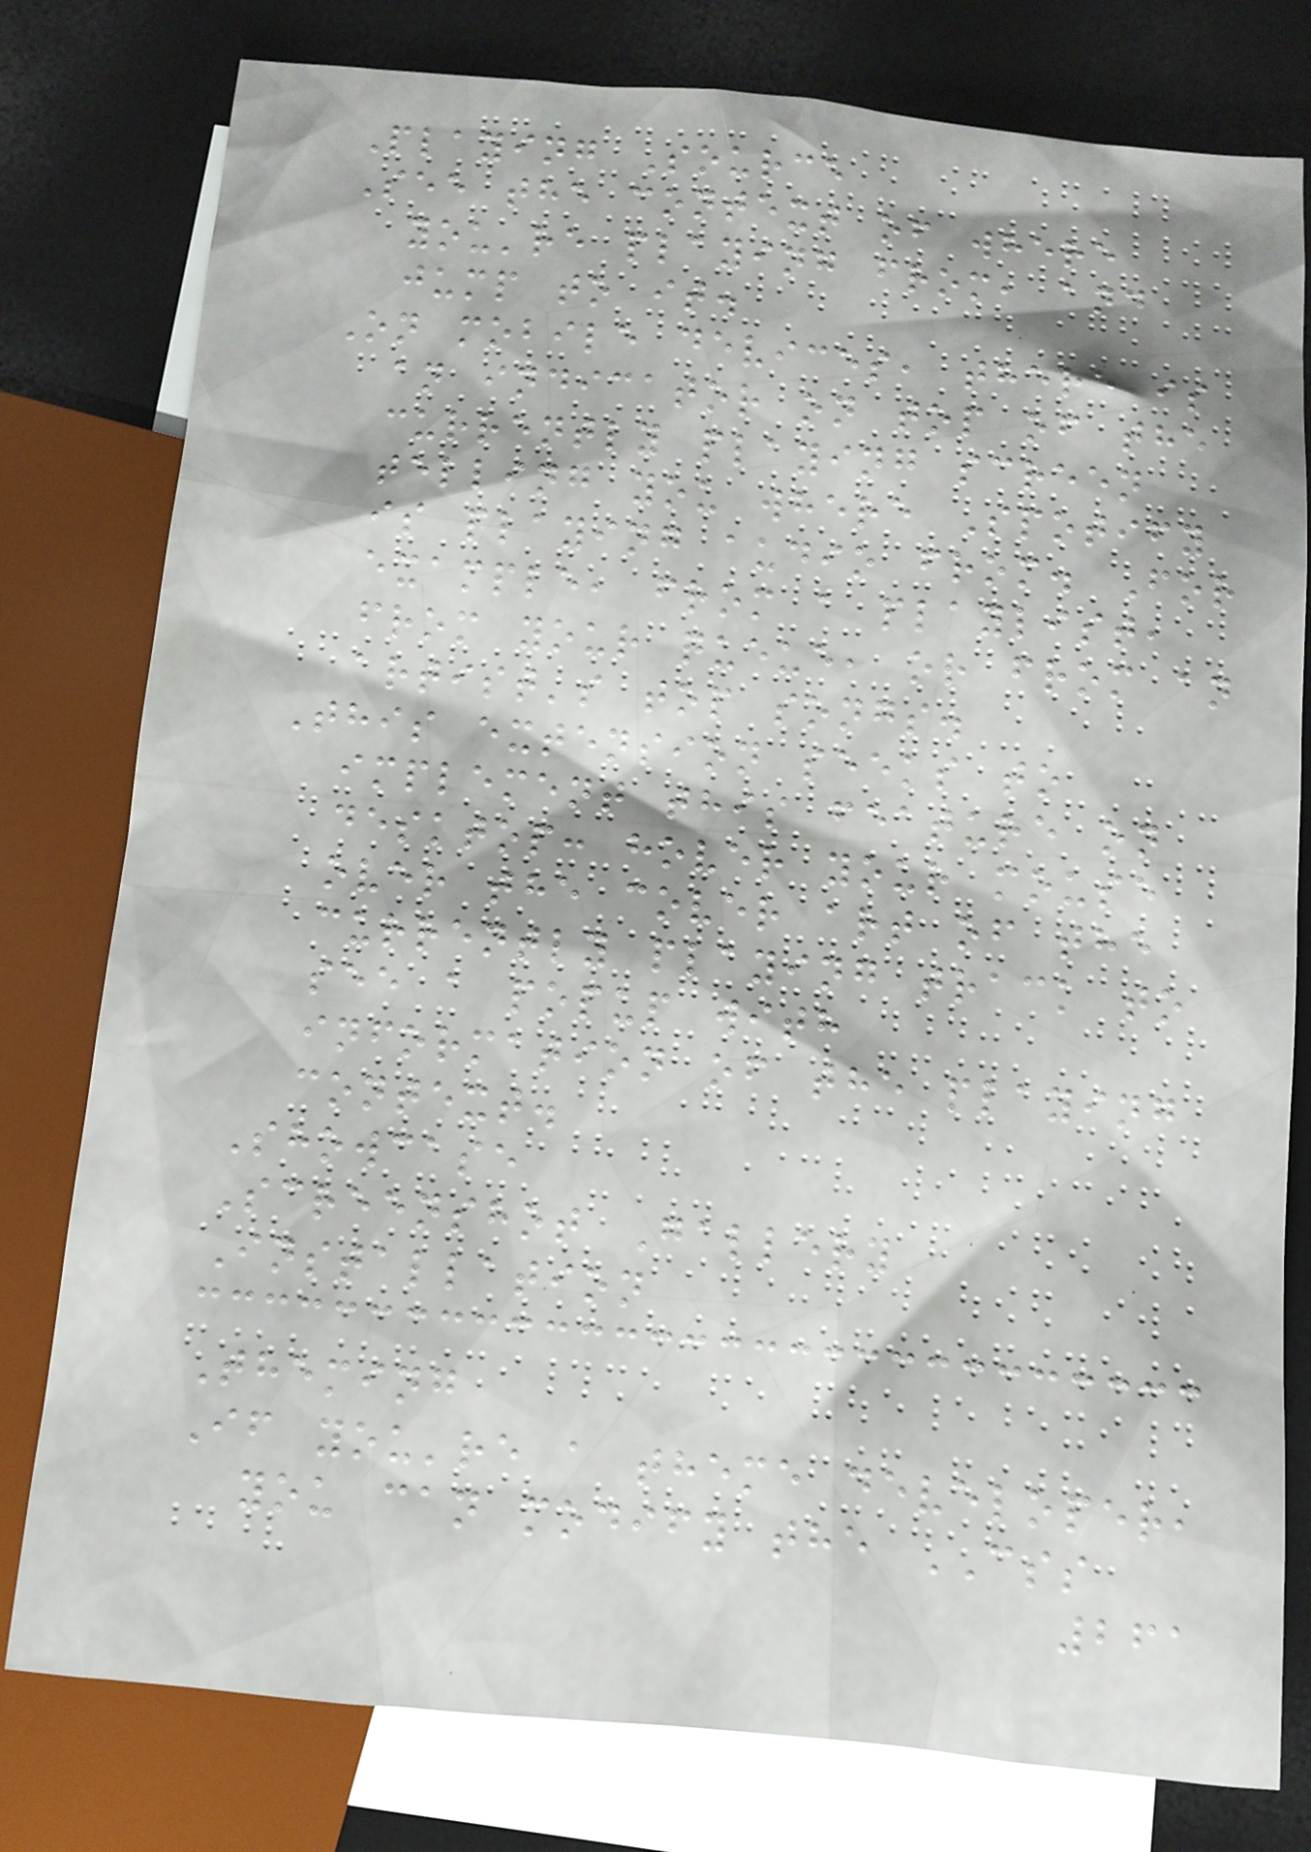Playing Source
See the context of where
you're playing from, and
jump to it.
On mobile devices, there is
an indicator on top of the
currently playing screen
telling you where Spotify
is playing audio from. For
example, from a playlist,
from your queue, or from an
artist's top songs.
This extension seeks to
implement this feature on
desktop: hover your mouse
over the cover art of the
currently playing track to
see a popup with
information of the playing
context.
Showcase
Screenshot Gallery
Installation
Theming
If you're a theme developer,
you can modify the CSS
261
